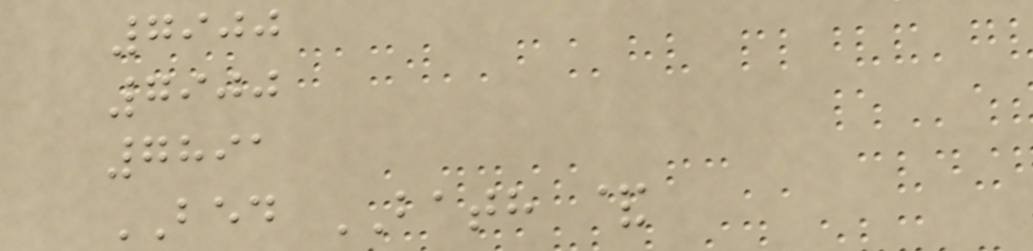7900
7900
7891
BED BATH &
